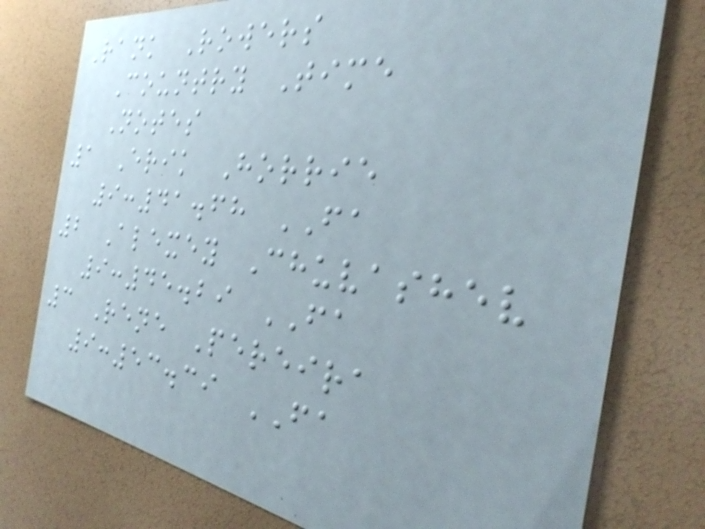Rank Rowers
Country Time
Notes
1 Erik Horrie
9:41.68 FA
2 Alexey Chuvashev
9:45.29 FA
3 Rene Pereira
9:53.39 FA
